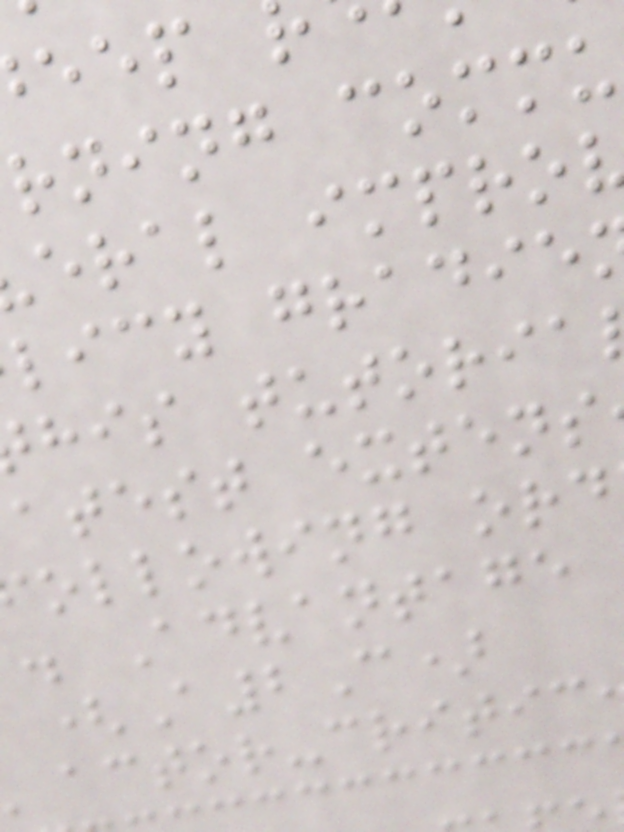rning commu
eral impro
licy gradie
his tutoria
atest extens
ollowing ord
. Advantage
(A2C)
actor-critic
